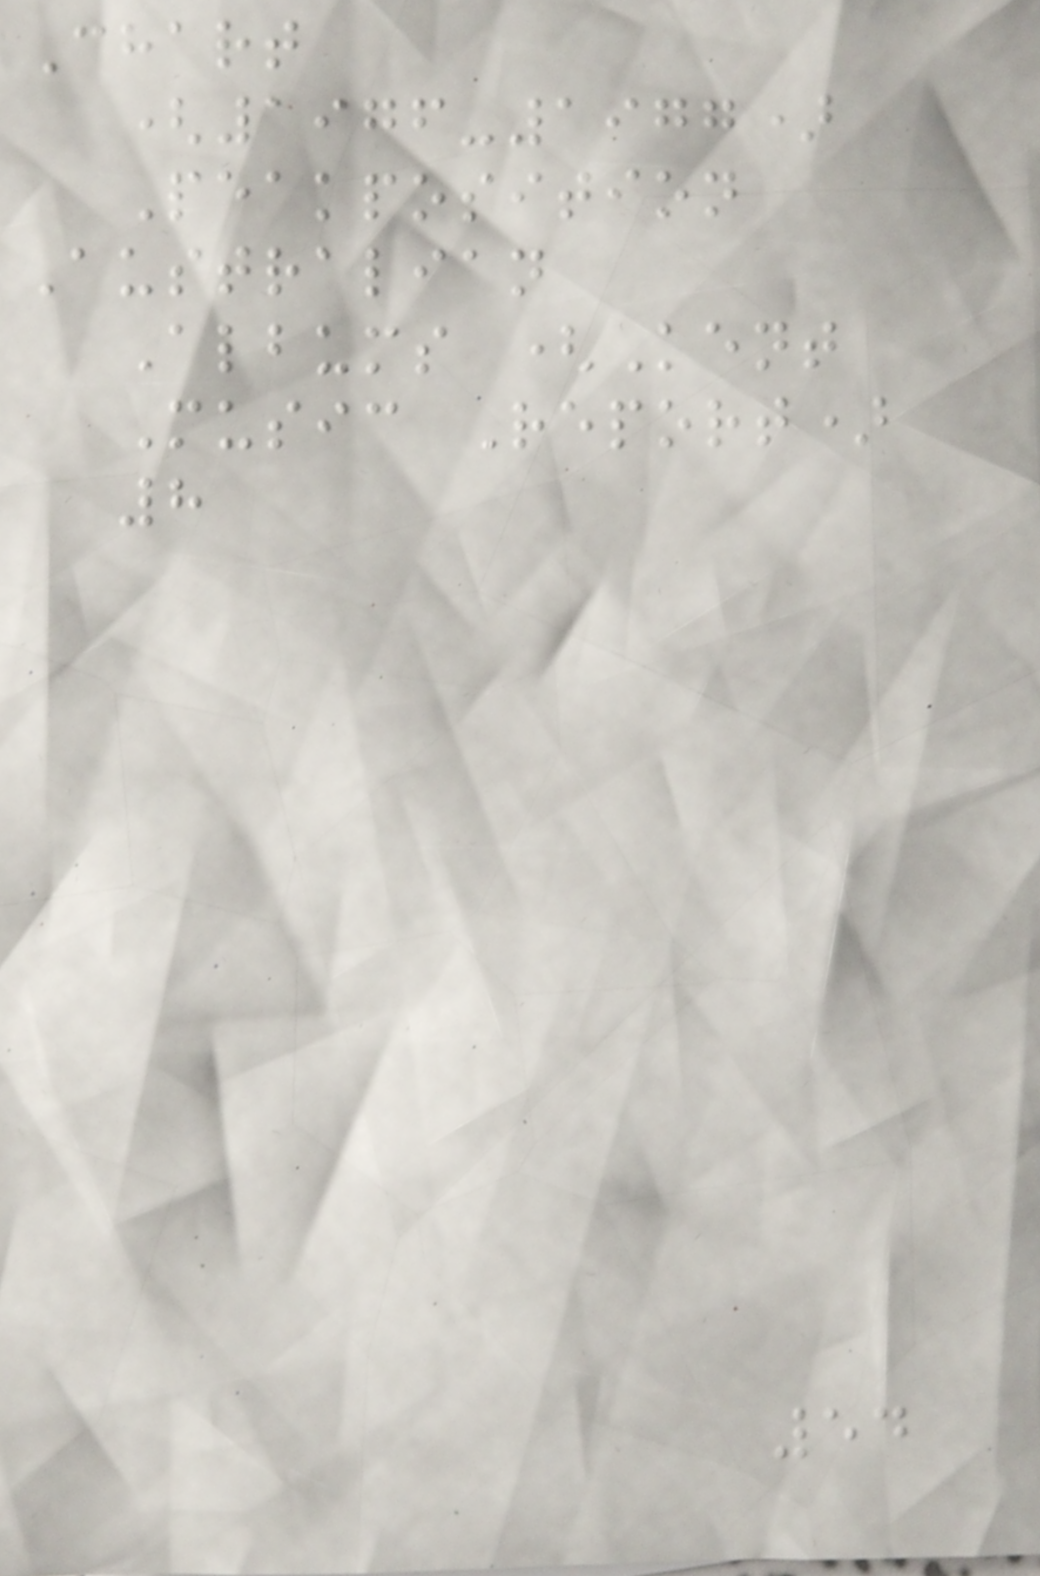Chart
(1976-1977)
Peakposition
Australian
Albums (Kent
Music Report)
8
54
